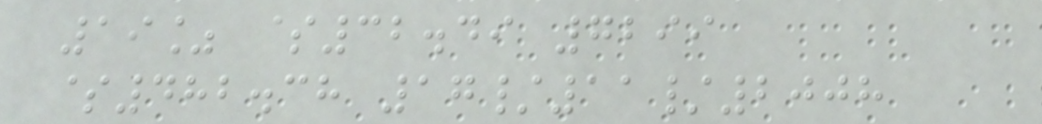19% $32.49 7299
$482.38 17/11/2008
